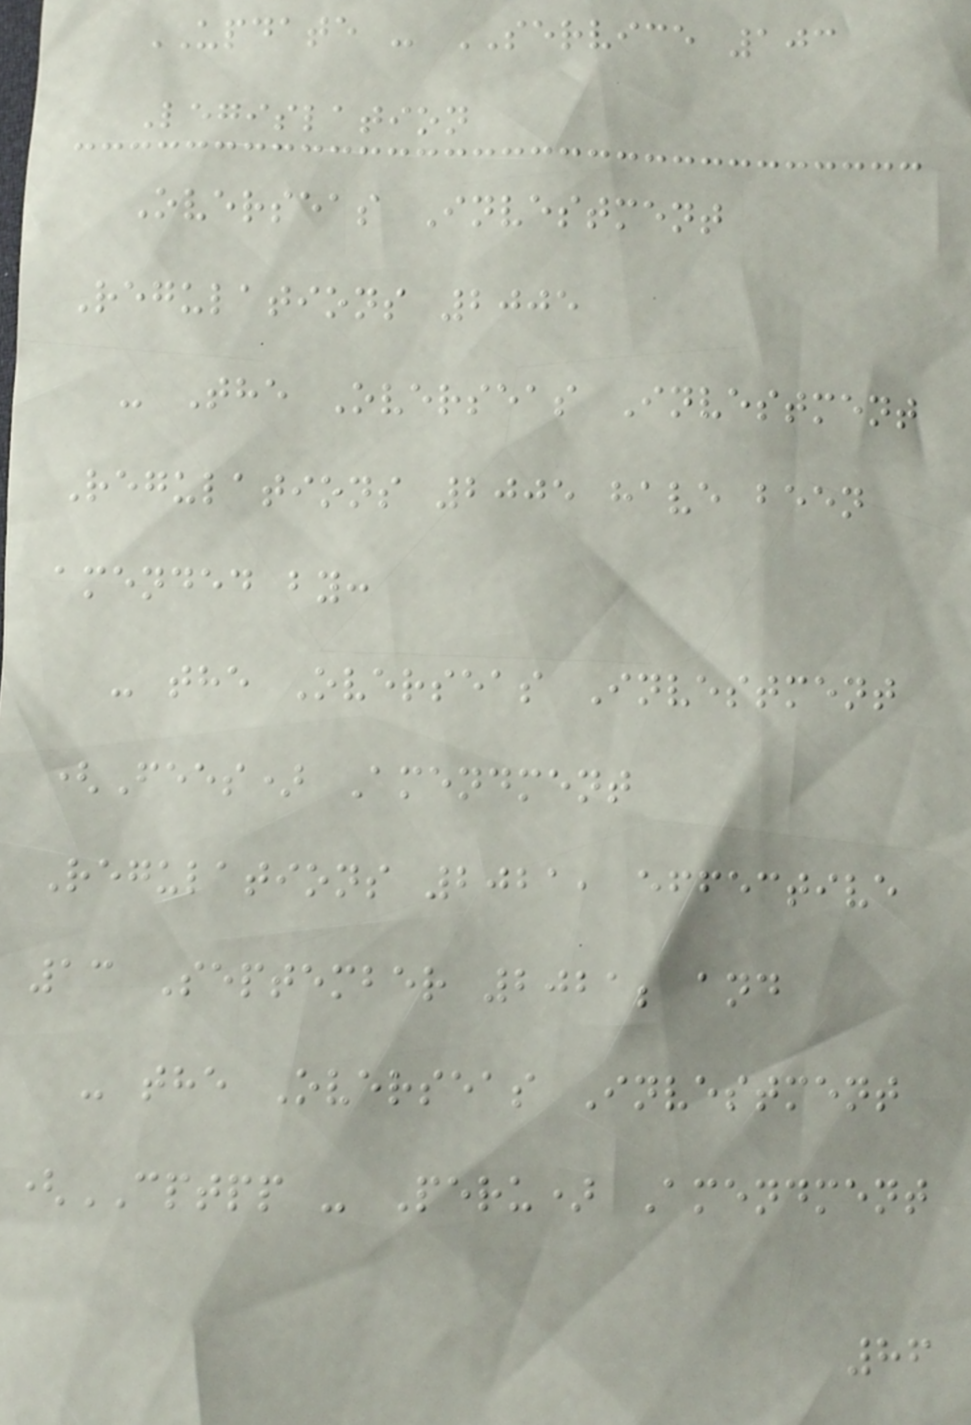UPDATE - SERVICE 103
Legislation
Overseas Investment
Regulations 2005
- The Overseas Investment
Regulations 2005 have been
amended by:
- the Overseas Investment
(Fees) Amendment
Regulations 2021, effective
13 September 2021; and
- the Overseas Investment
(CPTPP - Peru) Amendment
86
